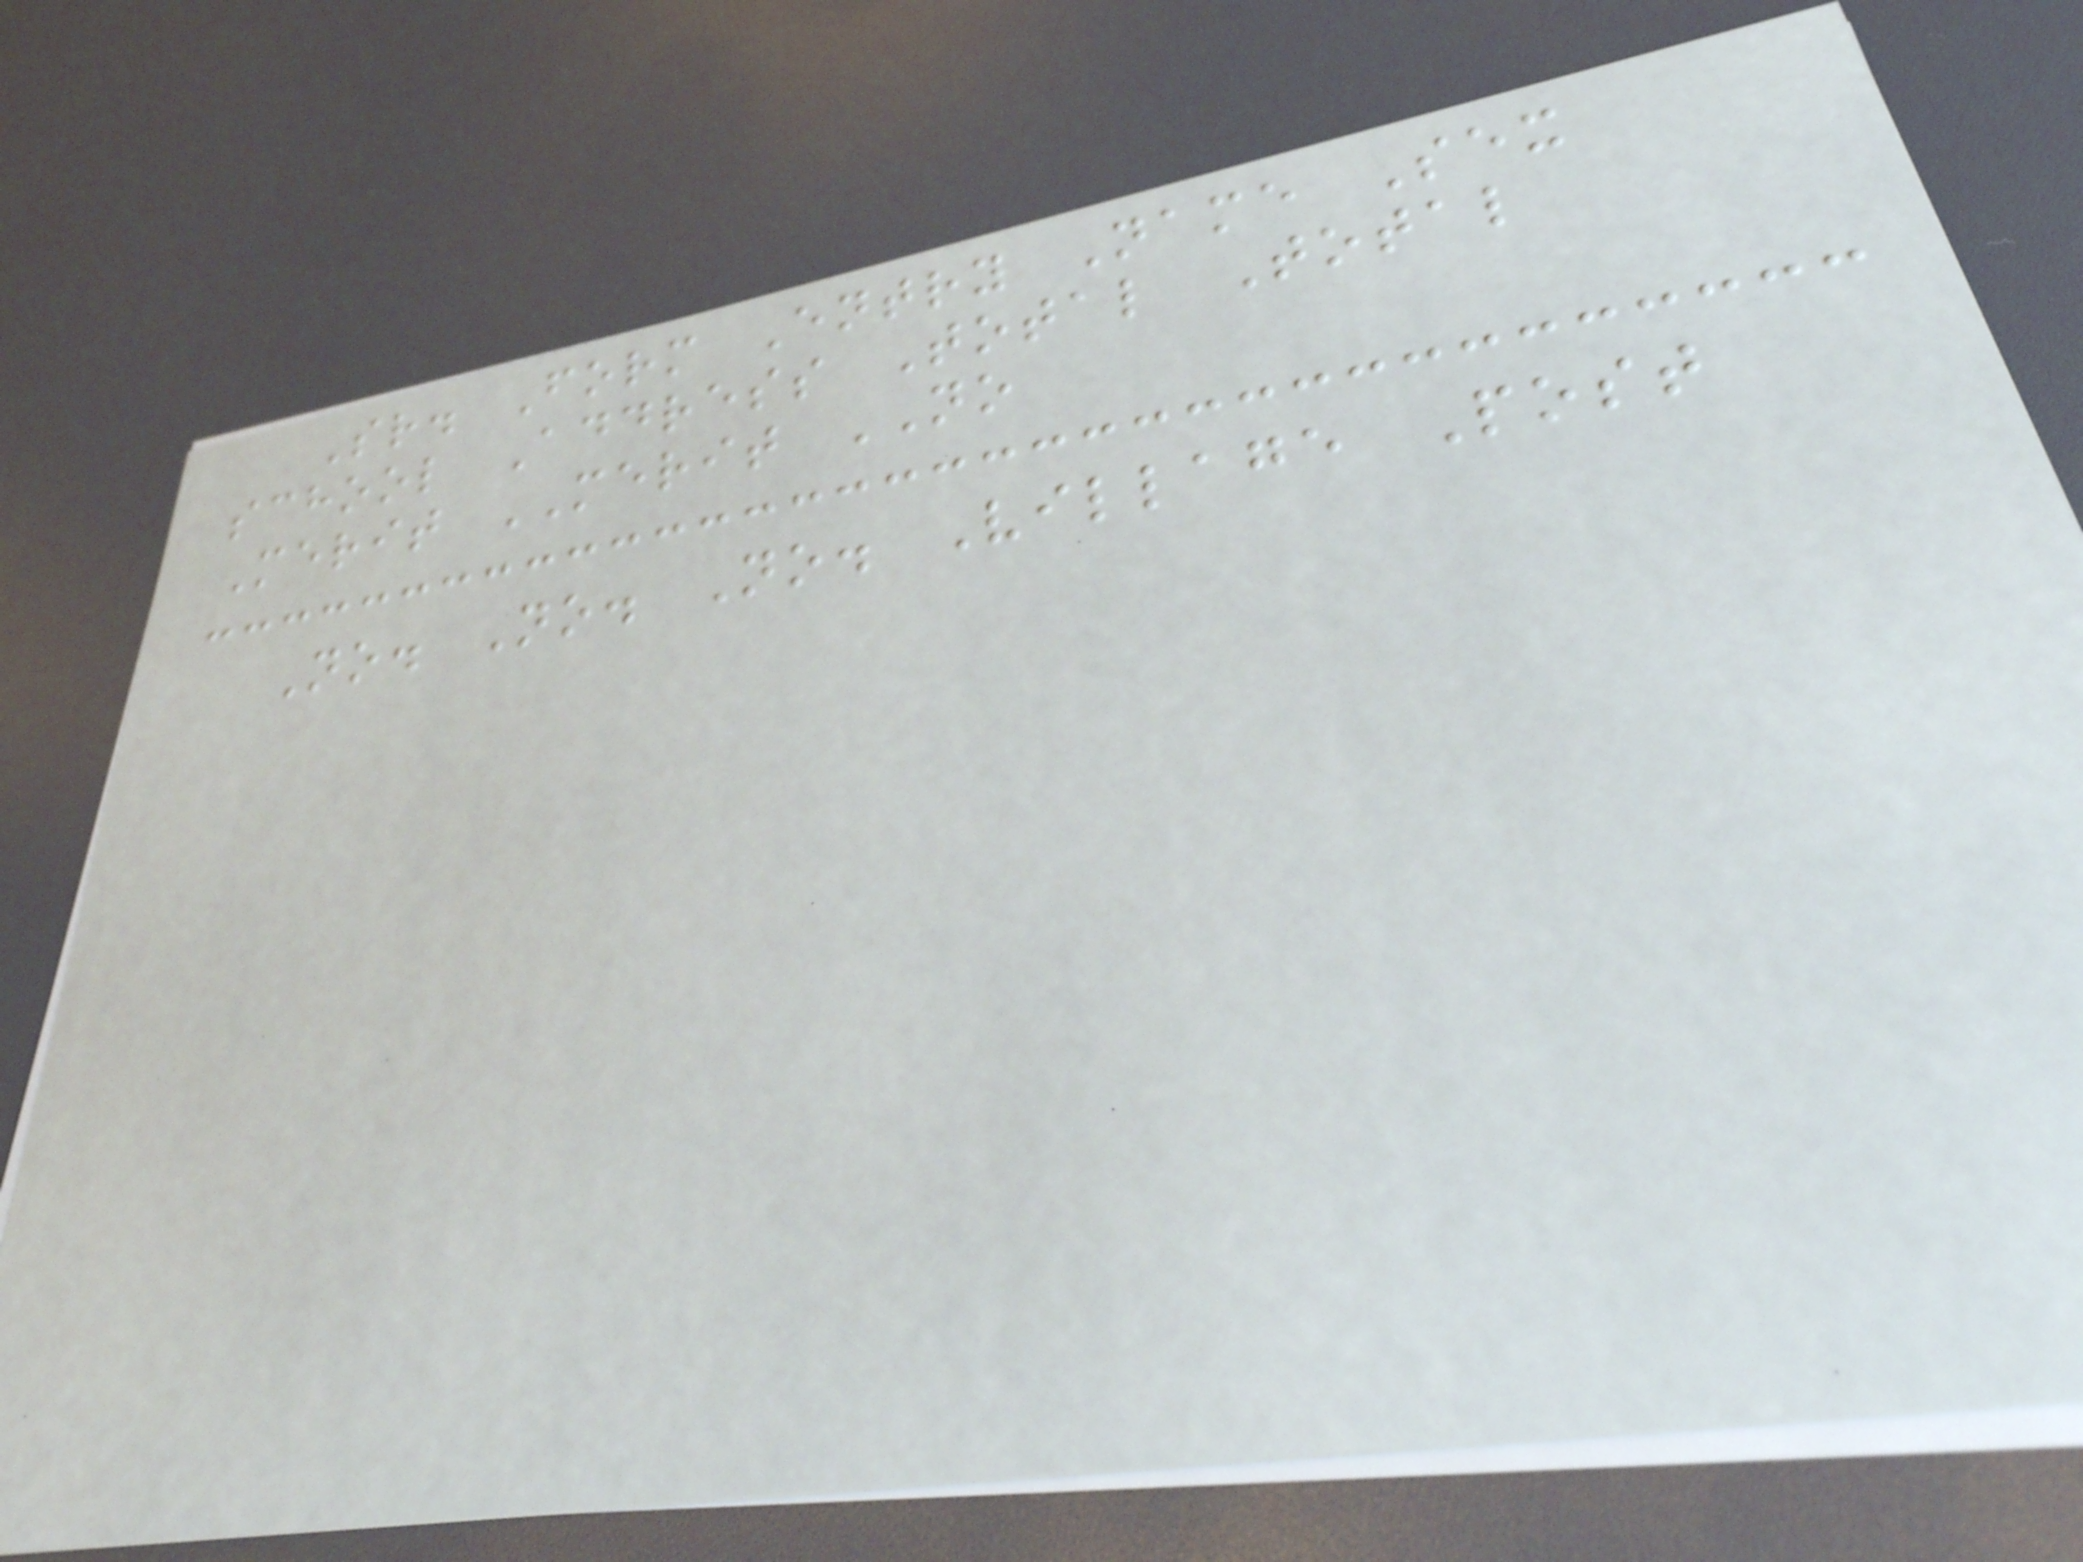Sr. Form Entry Name Sex
school Address Total Total
Merit MERIT NO
No. No. No. Village Post
